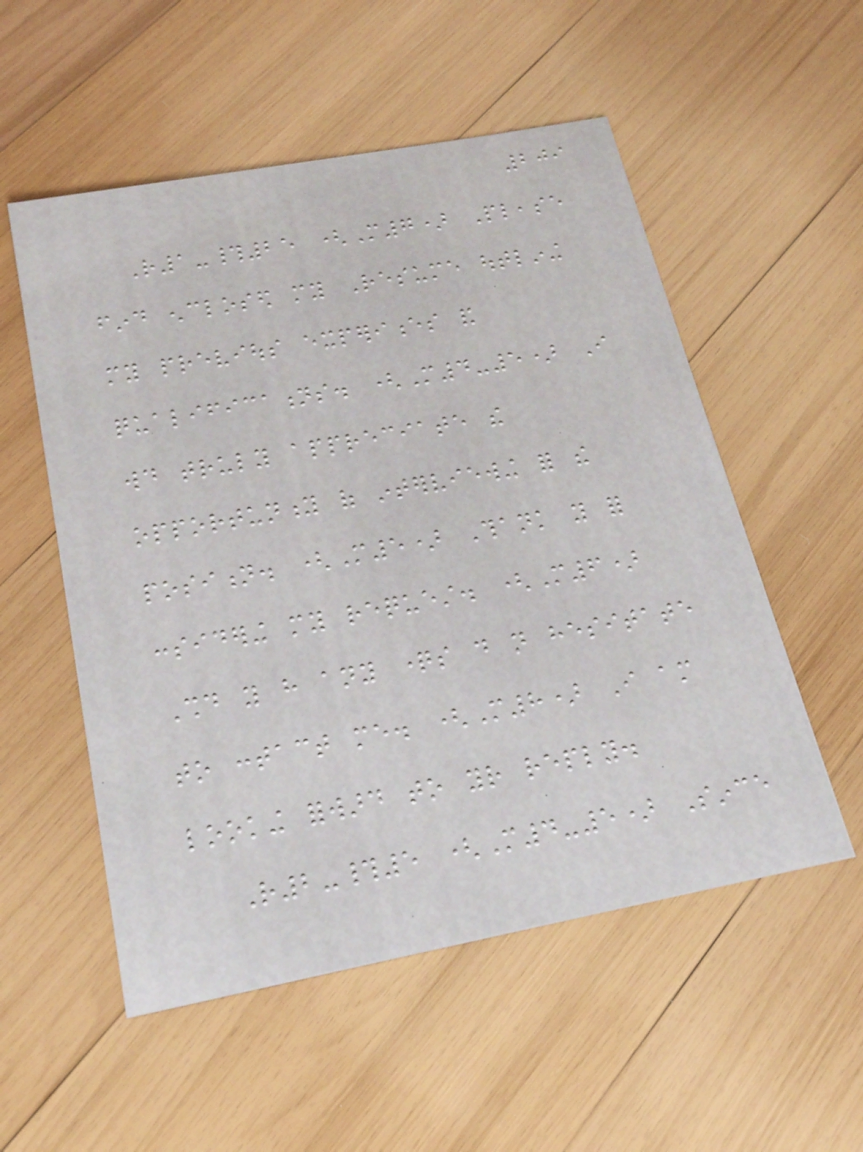209
R1-#25 (M7) Please
find enclosed my Resume outlining
my previous experiences and
qualifications. (M4-5) I
would truly appreciate the
opportunity of interviewing for the
position. (M5) Thank you for
considering my request. (M6)
Should you have any questions do not hesitate
to contact me. (M8) I am
looking forward to your reply.
R2-#5 (M4-5) Since
